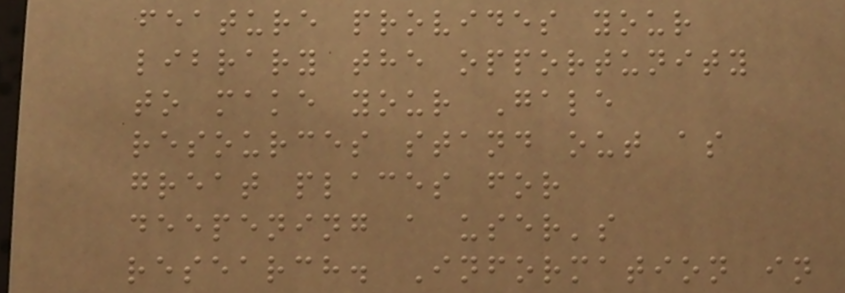feature provides your
library the opportunity
to make your Gale
resources stand out as
great places for
deepening a user's
research. Information in
